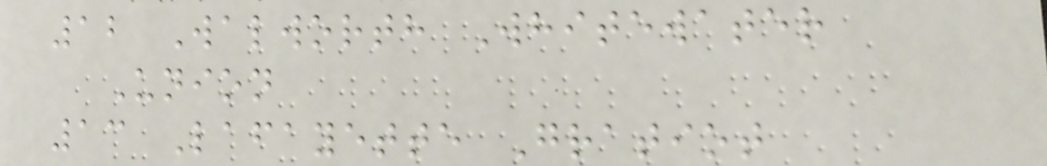12 Walworth Whitewater
Union
13 Lafayette Gratiot
